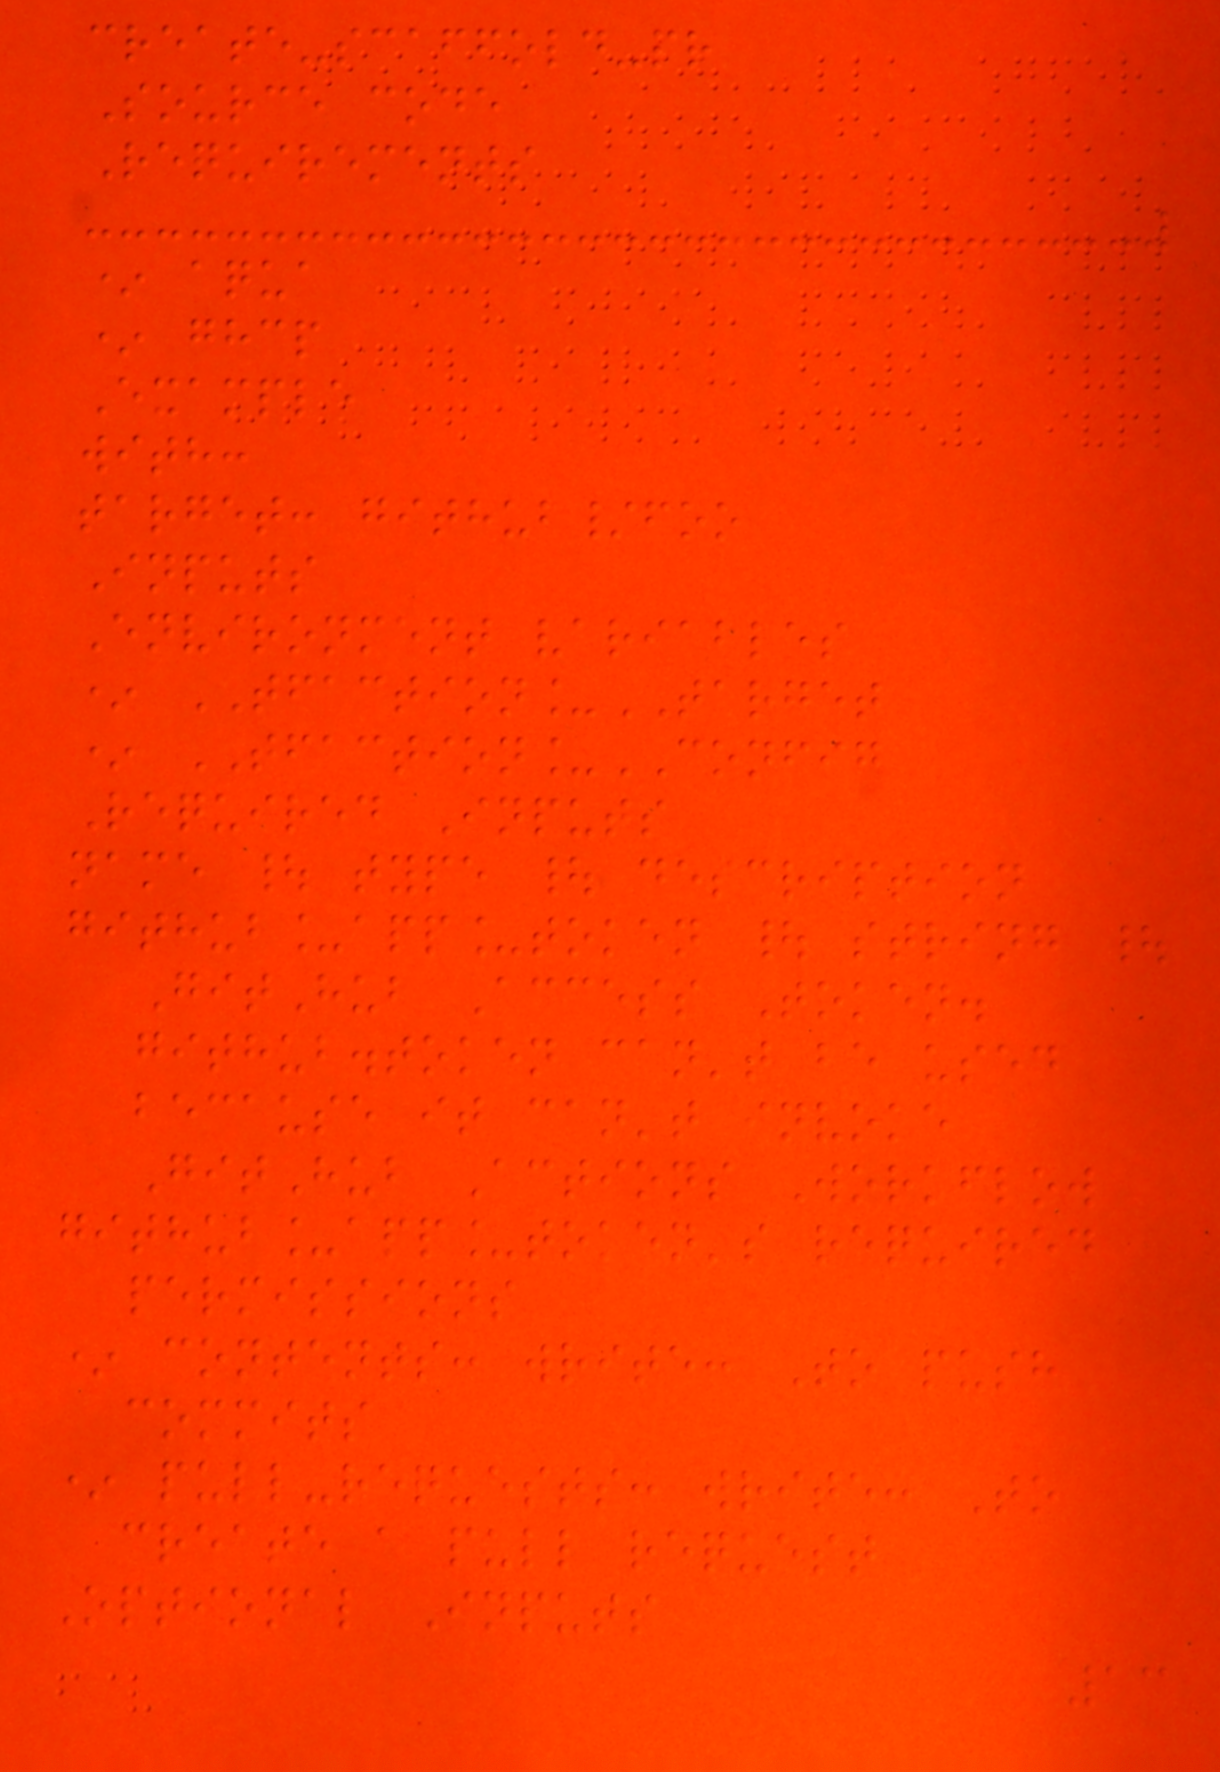create-scaffold-pr
Source code
Requirements
* aqua
* ghcp
Example
with:
target: github/foo
Inputs
Environment variables
* TFACTION_TARGET
* TFACTION_CONFIG
Required Inputs
name | type | description
github_app_token | string |
GitHub Access Token.
github.token can't be used
because it can't invoke
GitHub Actions Workflow
github_app_token's required
permissions
* contents: write: To push
commits
* pull-requests: write: To
create a pull request
Optional Inputs
13
